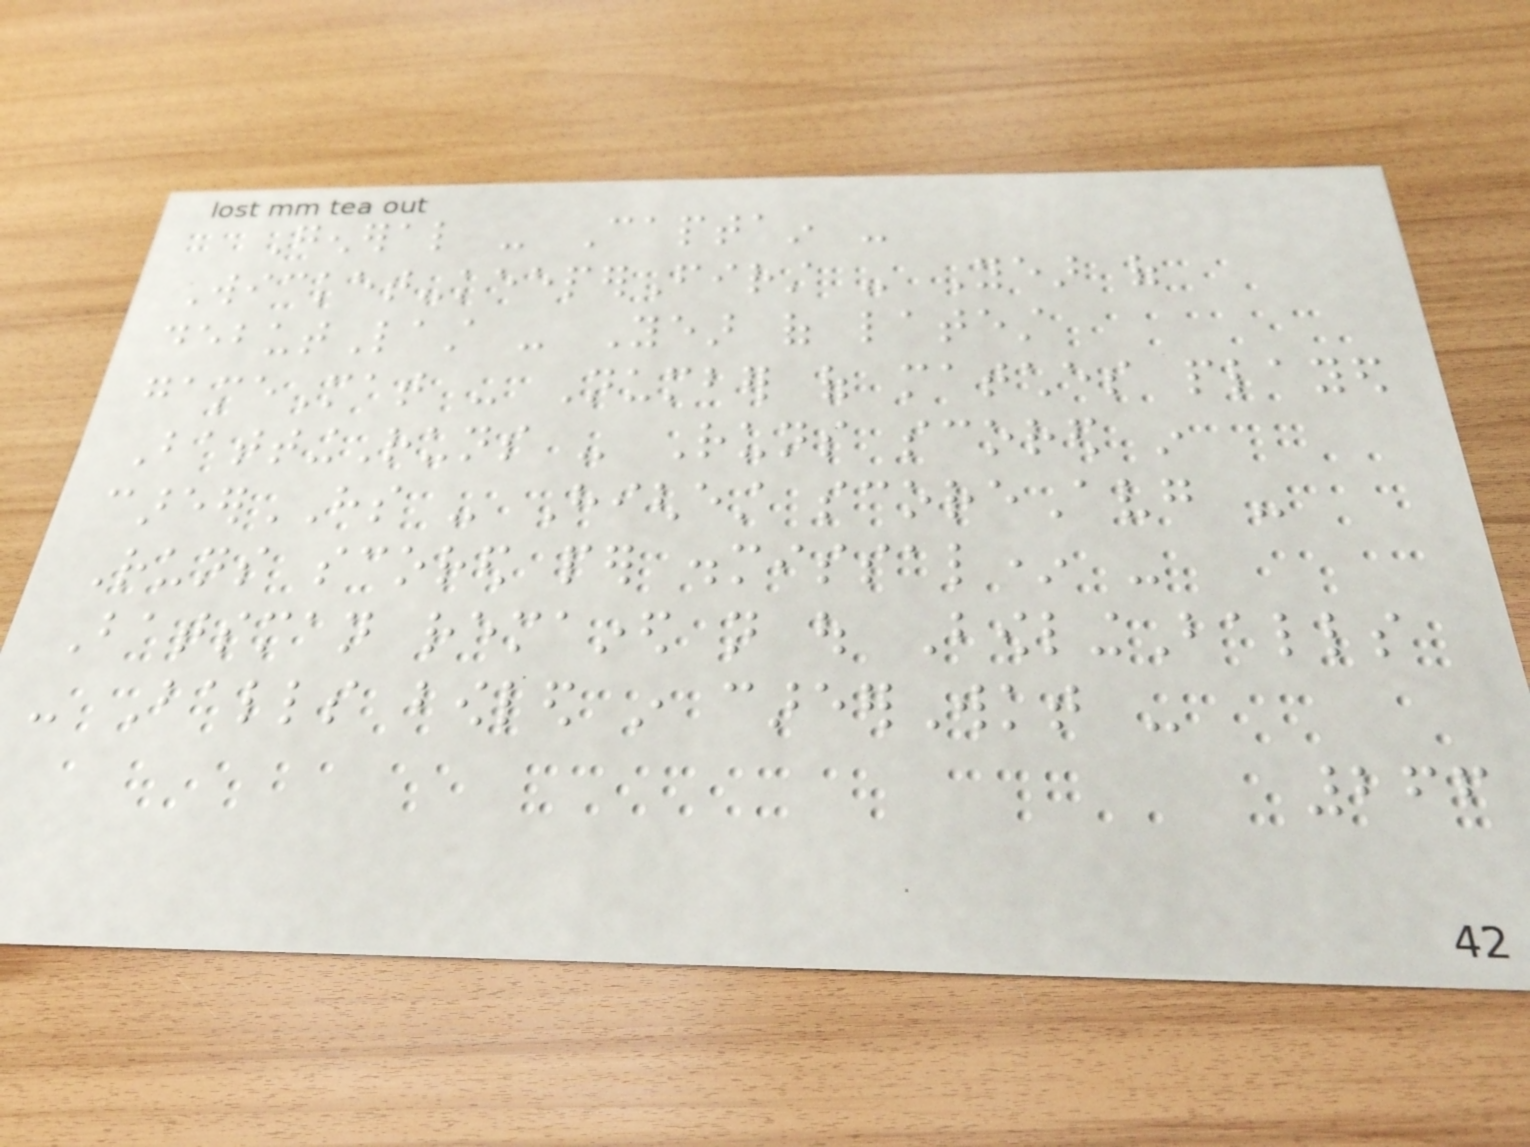General - Captain -
Wicket-keeperFirst - Year of
debutLast - Year of latest
gameMat - Number of matches played
BattingRuns - Runs scored in
careerHS - Highest scoreAvg -
Runs scored per dismissal* -
Batsman remained not out BowlingBalls
- Balls bowled in careerWkt -
266
